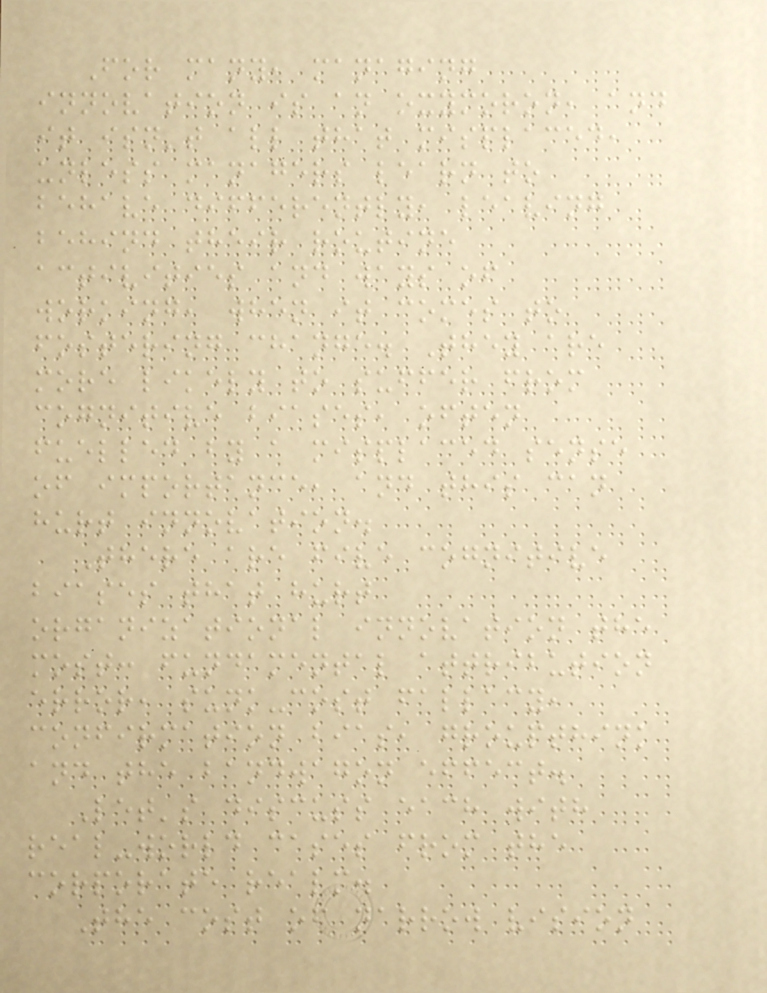For many, managing
innovation is an oxymoron, and
it isn't all that misplaced,
unless managers learn to
behave differently, leaving
behind their routine
activities and ways of
working, when it comes to
fostering change. They are
more likely to suffer from
cognitive biases, often
fuelled by a misplaced sense
of importance, and this can
hurt innovation.
There are five cognitive
biases that hurt
organizational innovation the
most: fundamental attribution
error, sunk-cost fallacy,
confirmation bias, groupthink
and the bandwagon effect.
Let's discuss each with
real-world cases from the
corporate realm.
The cost of narrow vision
